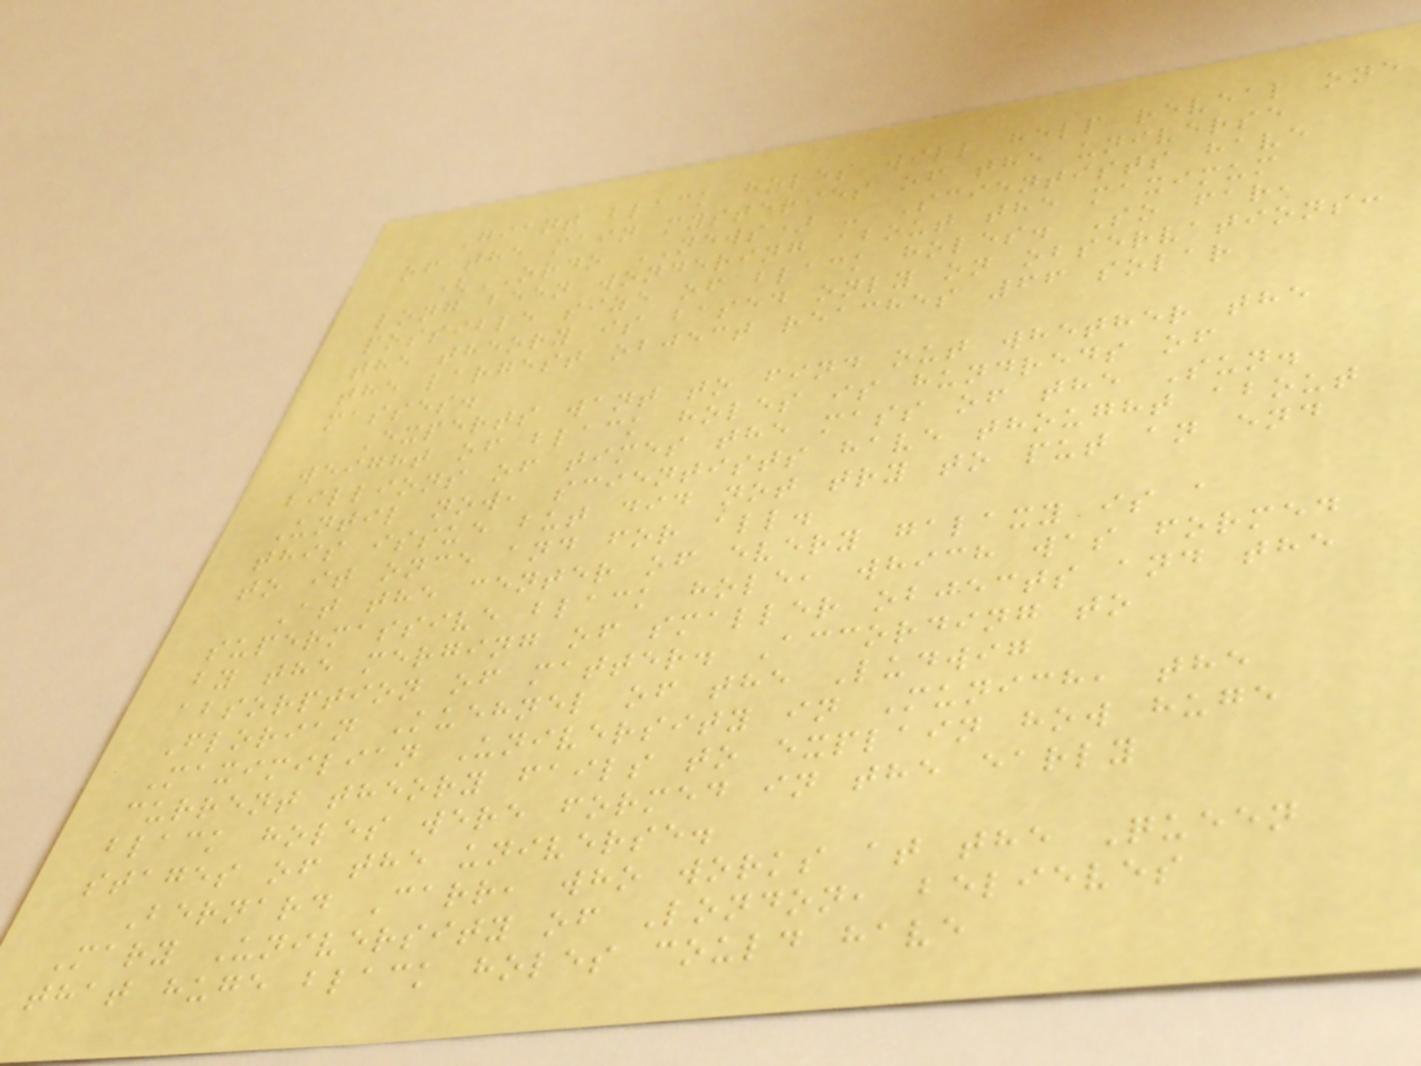Giant black holes will help reveal one
of the main mysteries of the universe
(ORDO NEWS) - Scientists have
long been wondering about the maximum
possible size of black holes. So far,
the theory is based only on observations:
the largest object reaches 66 solar
masses.
Experts want to find out whether the
weight of black holes is hundreds of
billions of times the mass of the Sun.
Until now, scientists have thought about
this issue but did not try to put an end
to it once and for all.
At the center of every galaxy is a
supermassive black hole, which was formed
by the merging of smaller objects and the
absorption of matter. According to
Florian Kuehnel of the Ludwig
Maximilian University in Munich, the
current theory fails to explain how huge
black holes were formed in the early
stages of the universe.
Bernard Carr, who works at the Queen
Mary University of London, believes
that huge black holes could have
